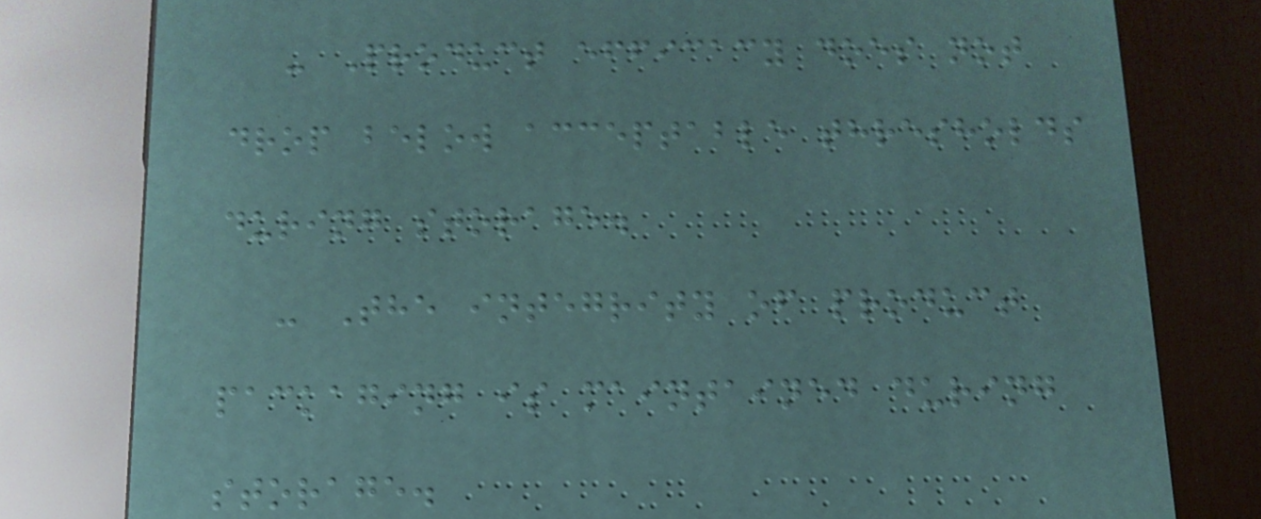- Product efficacy does not
drop below acceptable thresholds
during storage.
- The integrity of product
packaging is maintained during
storage.
